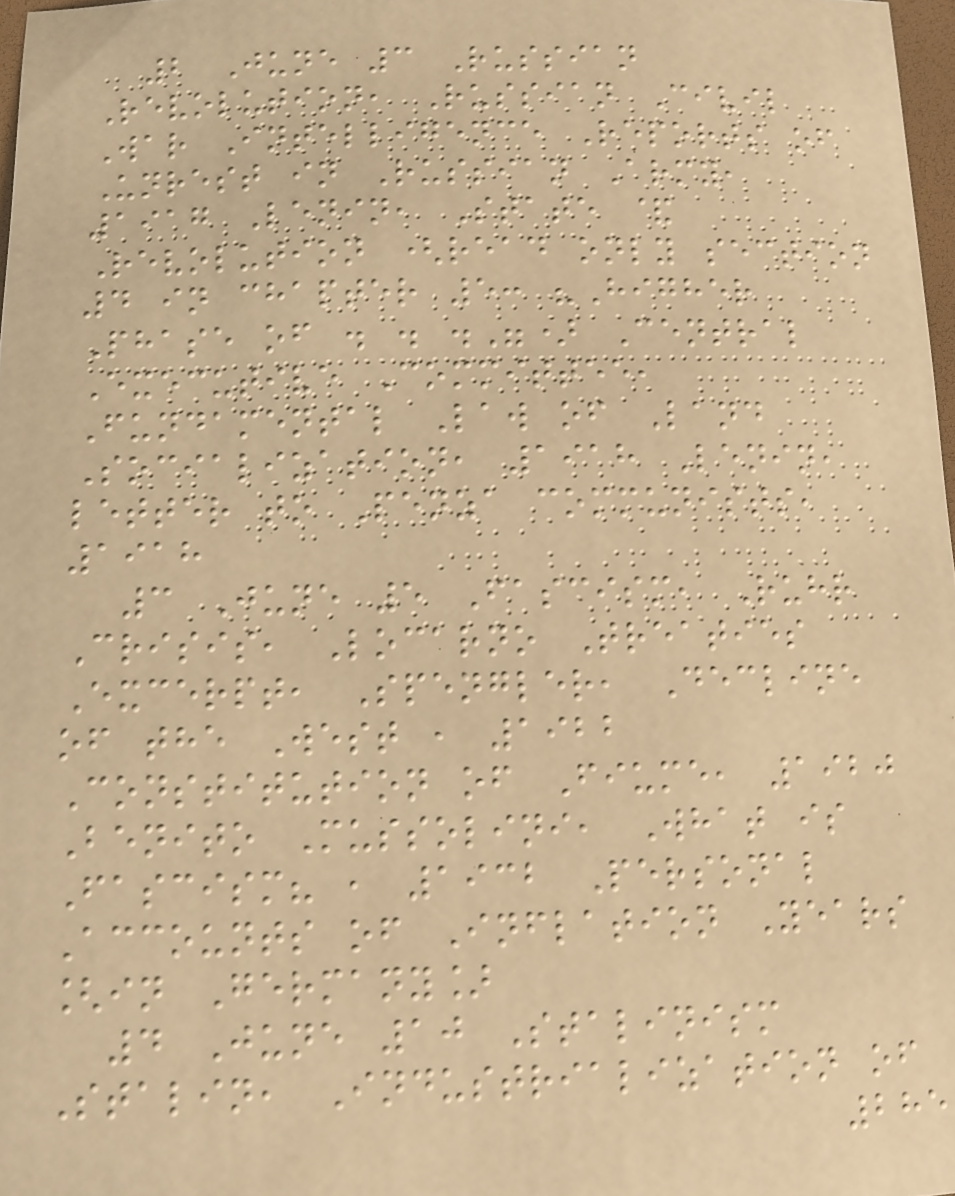2 June 3 Russian
Revolution, Russian Civil
War Intelligence Reports of
Unrest in Russian Army,
1917 Lenin, State &
Revolution (read only section
4 in chapter 5: "Higher
Phase of . . .") Central
Executive Committee,
Fundamental Law of Land
Socialization, 1918 Lenin,
letter to Penza communists,
1918
3 June 5 Fascism, Ruhr
Crisis, Locarno Treaties
Excerpt, Spengler, Decline
of the West , 1922
Constitution of Fiume, 1920
Benito Mussolini, What is
Fascism? , 1932 Personal
Accounts of Inflation Years
[in Germany]
4 June 10 Stalinism
Stalin, Industrialization of
285
